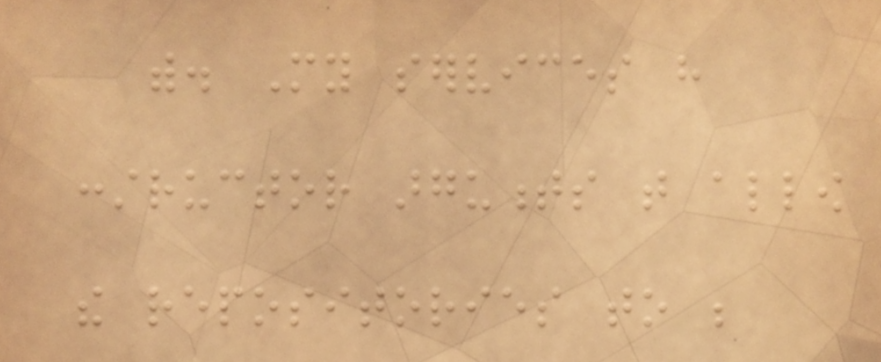with. My services have
constructor arguments that allow
the repositories to be
